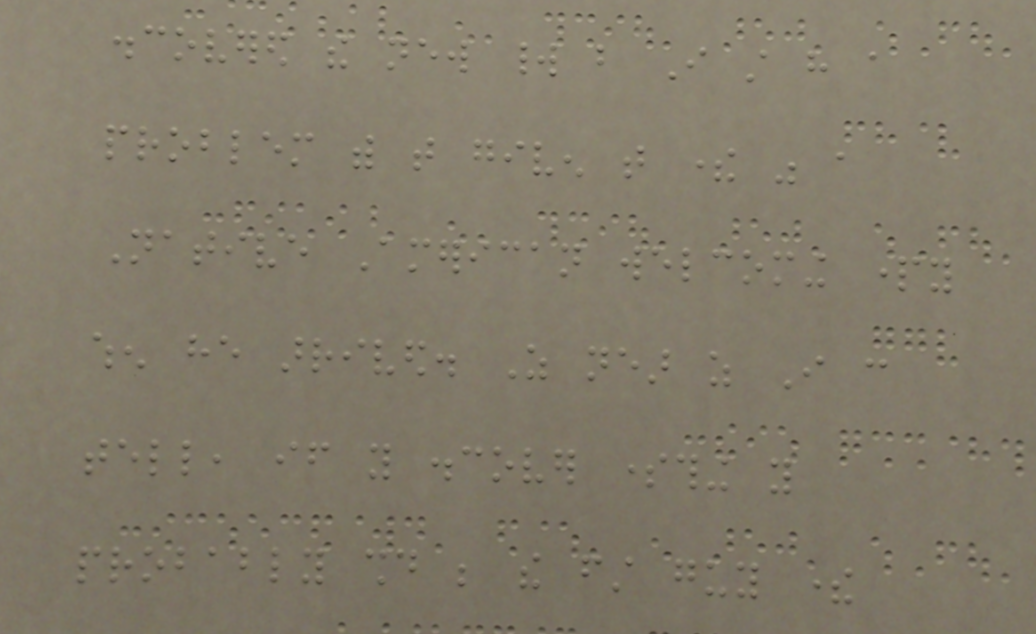discovered the new world but I still have a
problem with that given that there was a
Native American welcoming party
when he arrived. As near as I can
tell, if you discover something you
probably should be the first guy there
